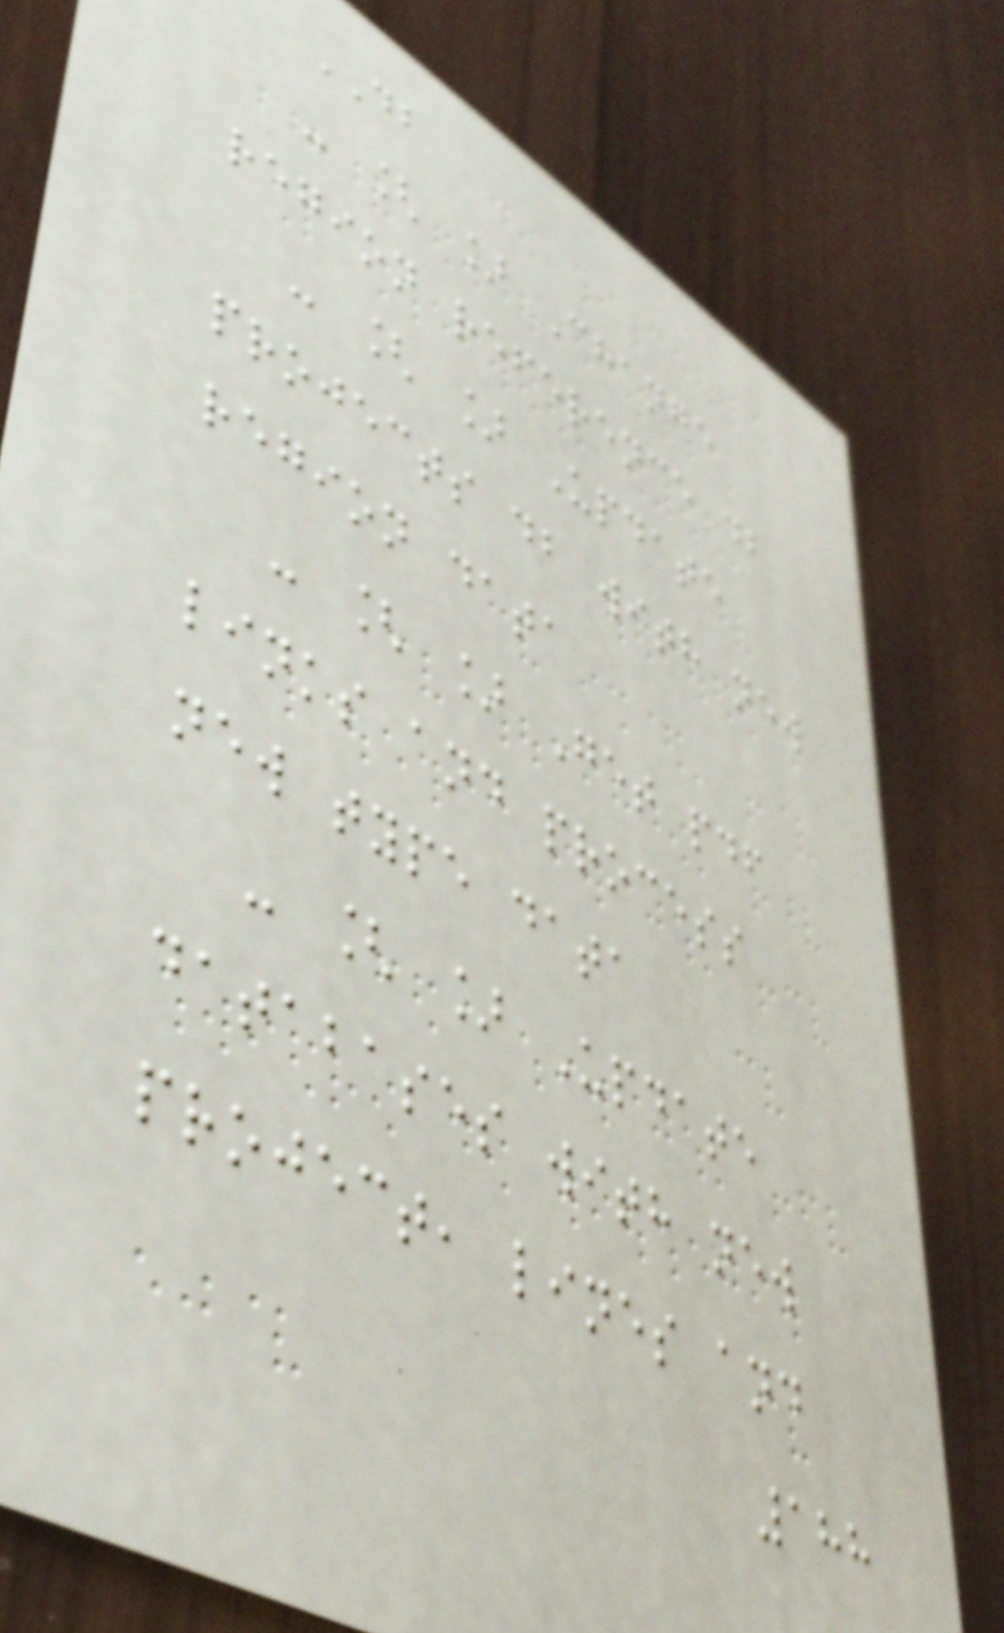DB
- [ ] Change
region reference db
- [ ] Update
projects db with new
region data
- [ ] Get pdf
links and process
new type data
- [ ] Update
databases with new
project, lines and
188
